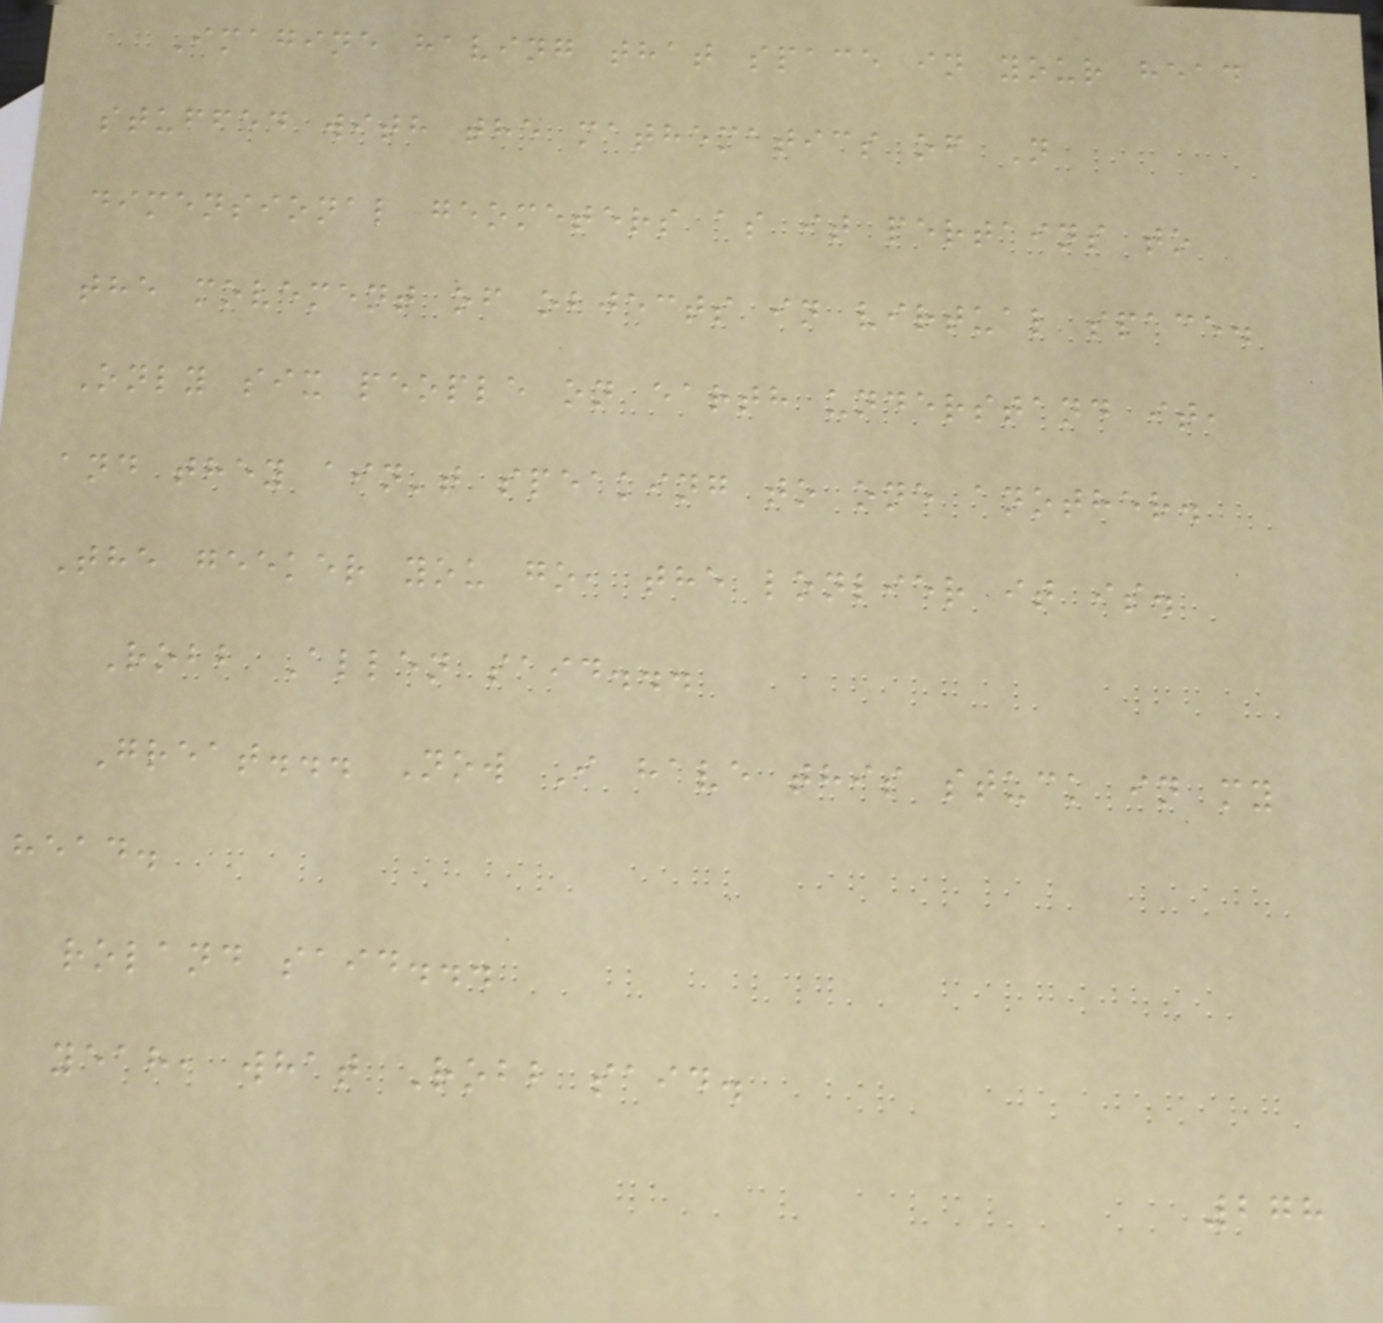Imagine having that space in your head
stuffed with the mathematics of N
dimensional geometers as it pertains to
the movement of objects in virtual space.
Only six people on earth understand it,
and they ain't speaking to one another.
The geeker you go, the lonlier it is.
Robb Allen said...
Great... Now I have this stuck in my
head.
roland said...
yeah, what Robb said.
278
